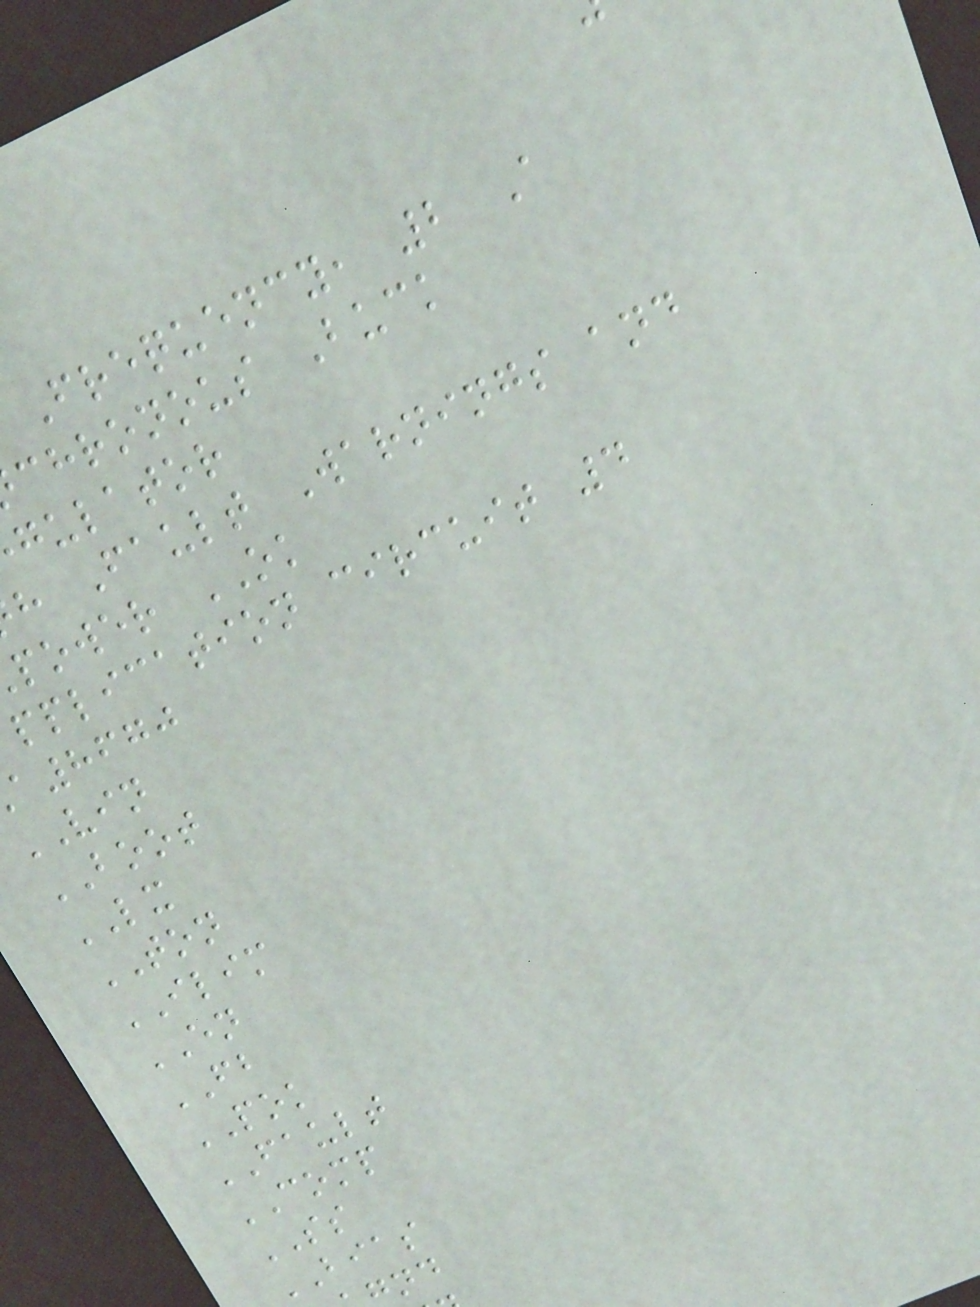Frequency, 2 A
chronous Buck
gulator
h Fault Warnings and
power OK
pplication circuit 4
a8670
VIN
BOOT
LX
TON
ILIM
EN
FB
POK
FAULT
COMP
SS
BIAS
